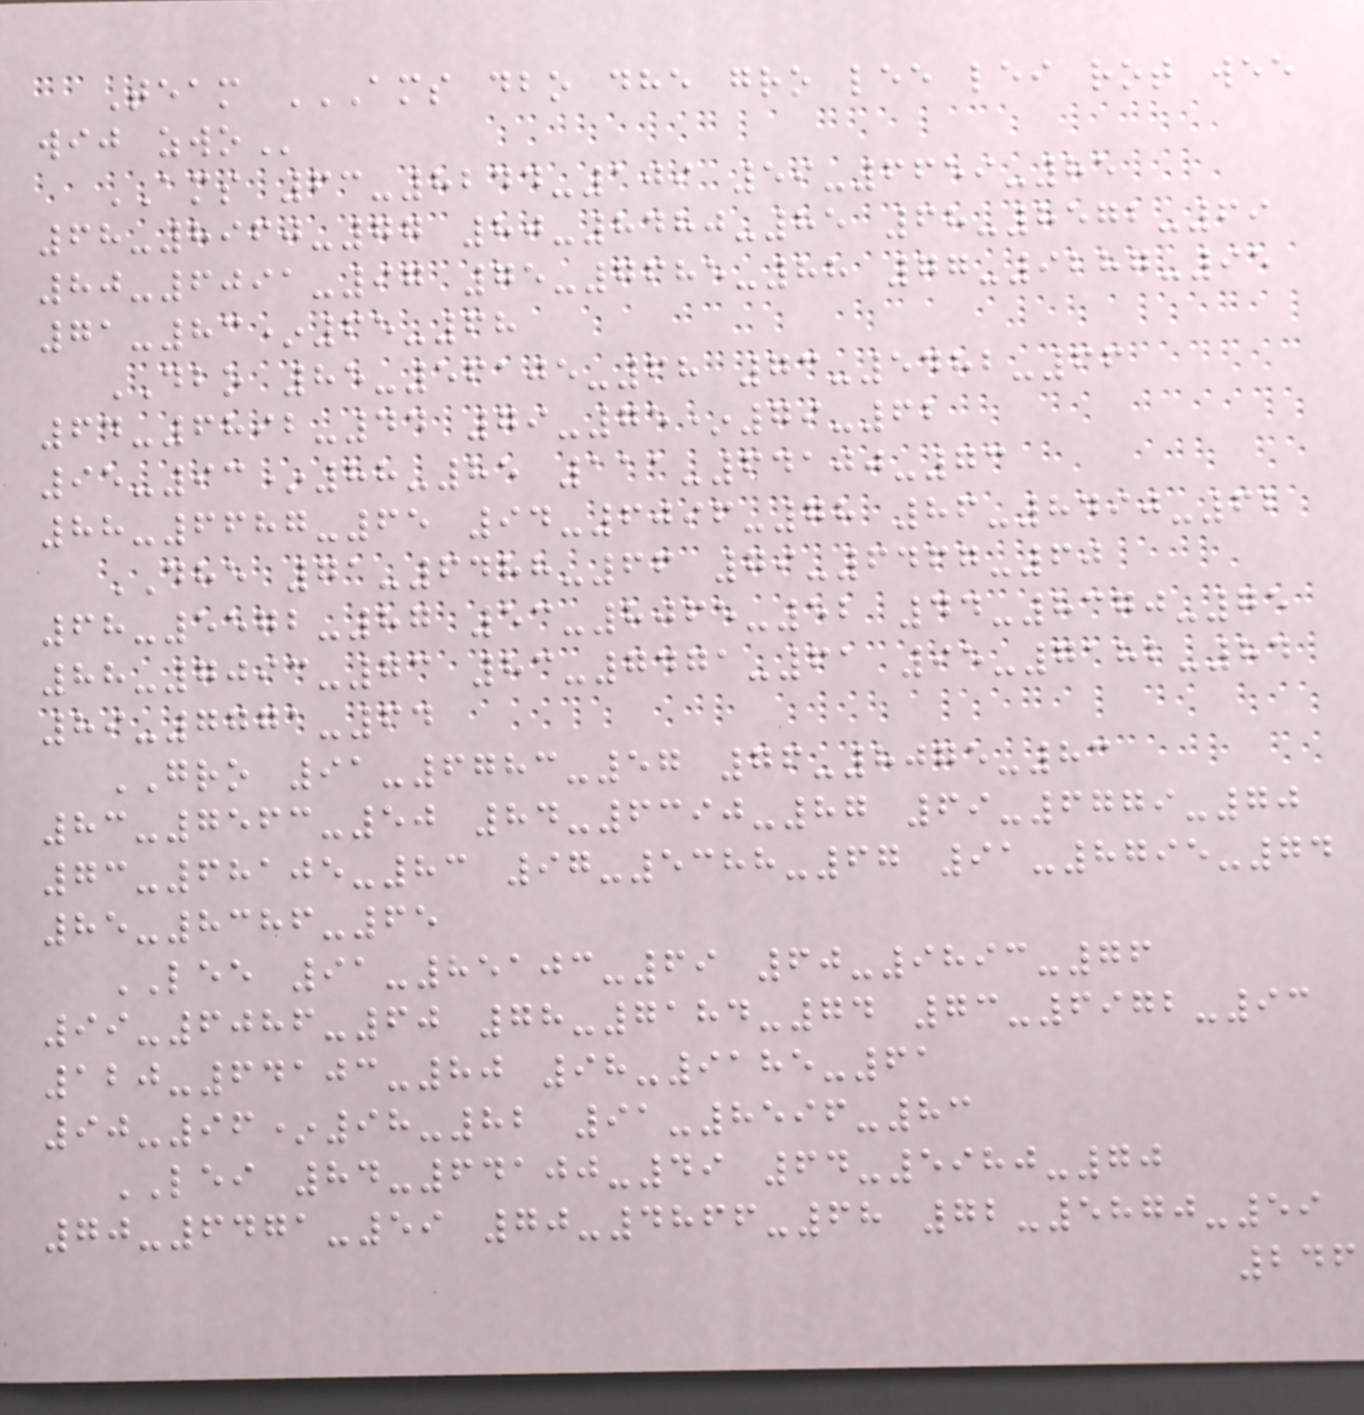Team AMS DBO DHE GRO LEE LEI ROT WEE
WIJ ZWO
AMS 63-8244-109 59-6659-85
68-8960-77 80-8480-85 68-8572-69
80-6091-97 75-7685-88 77-9287-95
71-83*65-68
DBO 85-56105-68 73-5482-66
64-6892-44 79-75*79-62
95-93*88-85 111-64100-73
88-6687-65 94-6096-78 86-8490-62
DHE 71-6488-66 79-6467-60
68-5572-87 53-8065-52 44-8370-75
88-7093-73 83-7471-61 95-7182-84
89-7771-64
GRO 91-6783-57 76-8075-83
83-7563-50 84-6390-87 69-6779-70
73-68105-83 97-5388-67 91-8795-74
85-8386-65
LEE 91-85103-69 60-9893-76
99-6086-60 78-7184-74 73-6972-93
120-64103-80 98-9185-61
90-96*98-82 91-8596-83
LEI 84-64100-49 64-5980-70
70-6471-59 70-4866-68 72-5870-59
246
